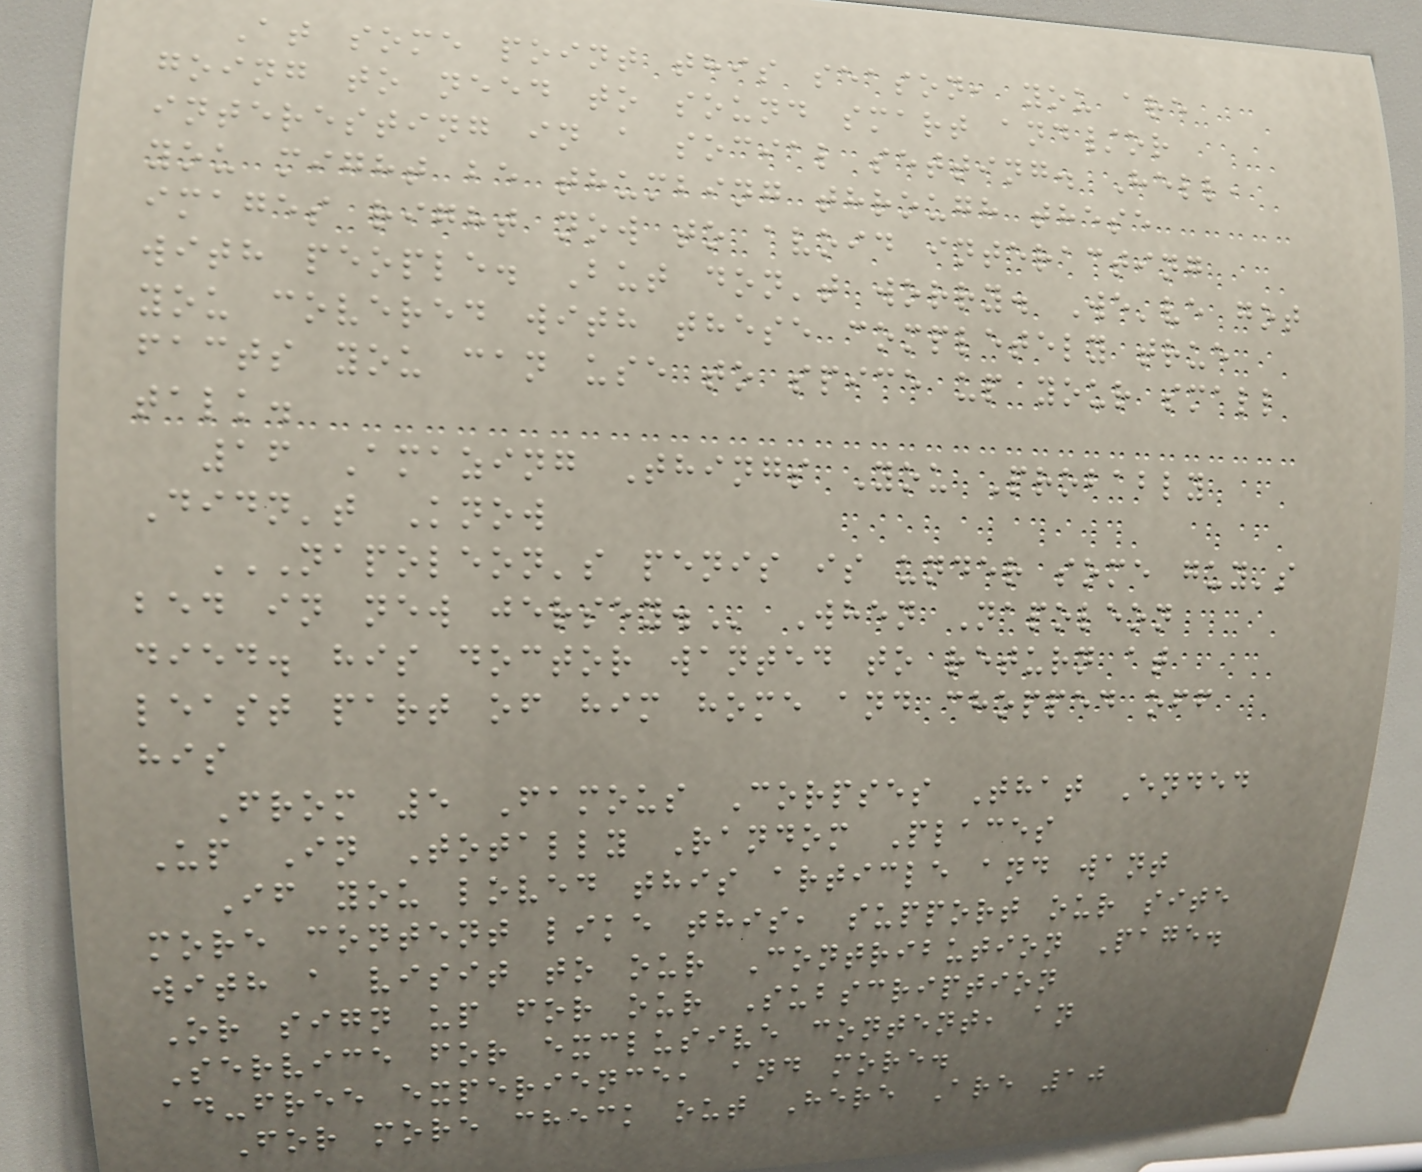At some point this season, you are
going to need to sound smart and/or
interesting in a social setting. Hell,
you might be thumbing through these
images right now to avoid interacting
with people. But don't worry. We've got
you covered with these completely true
facts you can use to spice up your small
talk.
16 Amazing Things You Probably
Didn't Know
NAPOLEON'S PENIS IS UNDER SOME GUY'S
BED IN NEW JERSEY. When Napoleon
died. his doctor wanted to return at
least part of him home and chopped off
his
From 5 Famous Corpses That Ended
Up In Totally Random Places
If you loved this article and want
more content like this, support our site
with a visit to our Contribution Page.
Or sign up for our Subscription
Service for exclusive content, an
ad-free experience, and more.
For more check out Here Are 10
